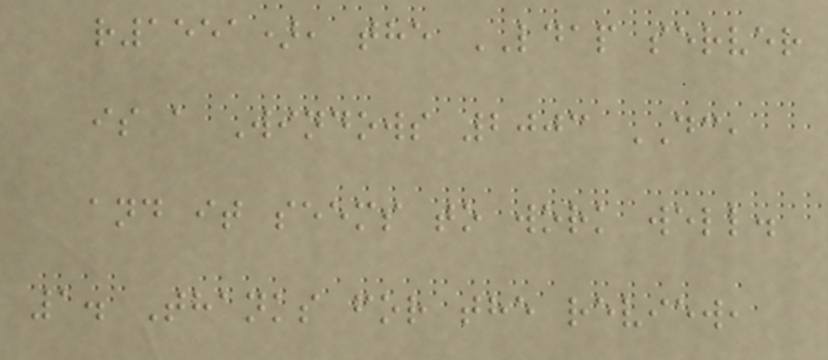r1551), the LDAP server
is a Windows 2003 DC,
and it seems to work well.
1. Thanks for the review,
